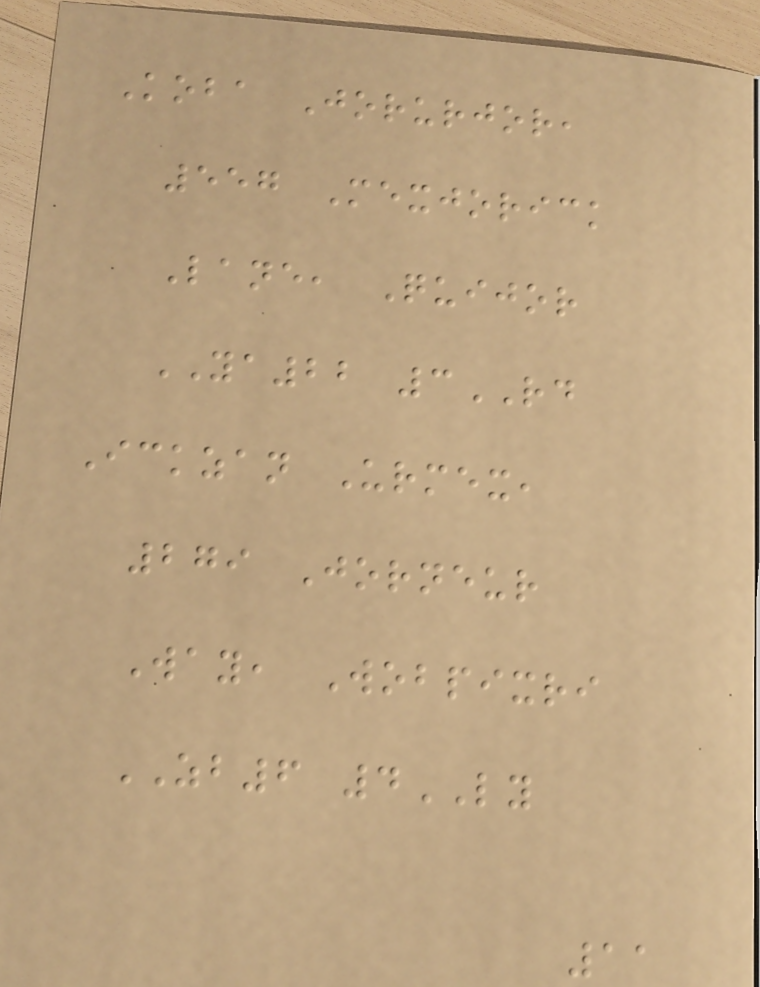Koba Jorurjor,
557 Mexjorick
Lane, Quijor
YA22 3RD
Ickzan Urmex,
279 Jorneur
Way, Wobpixri
ZB6 4LY
11
